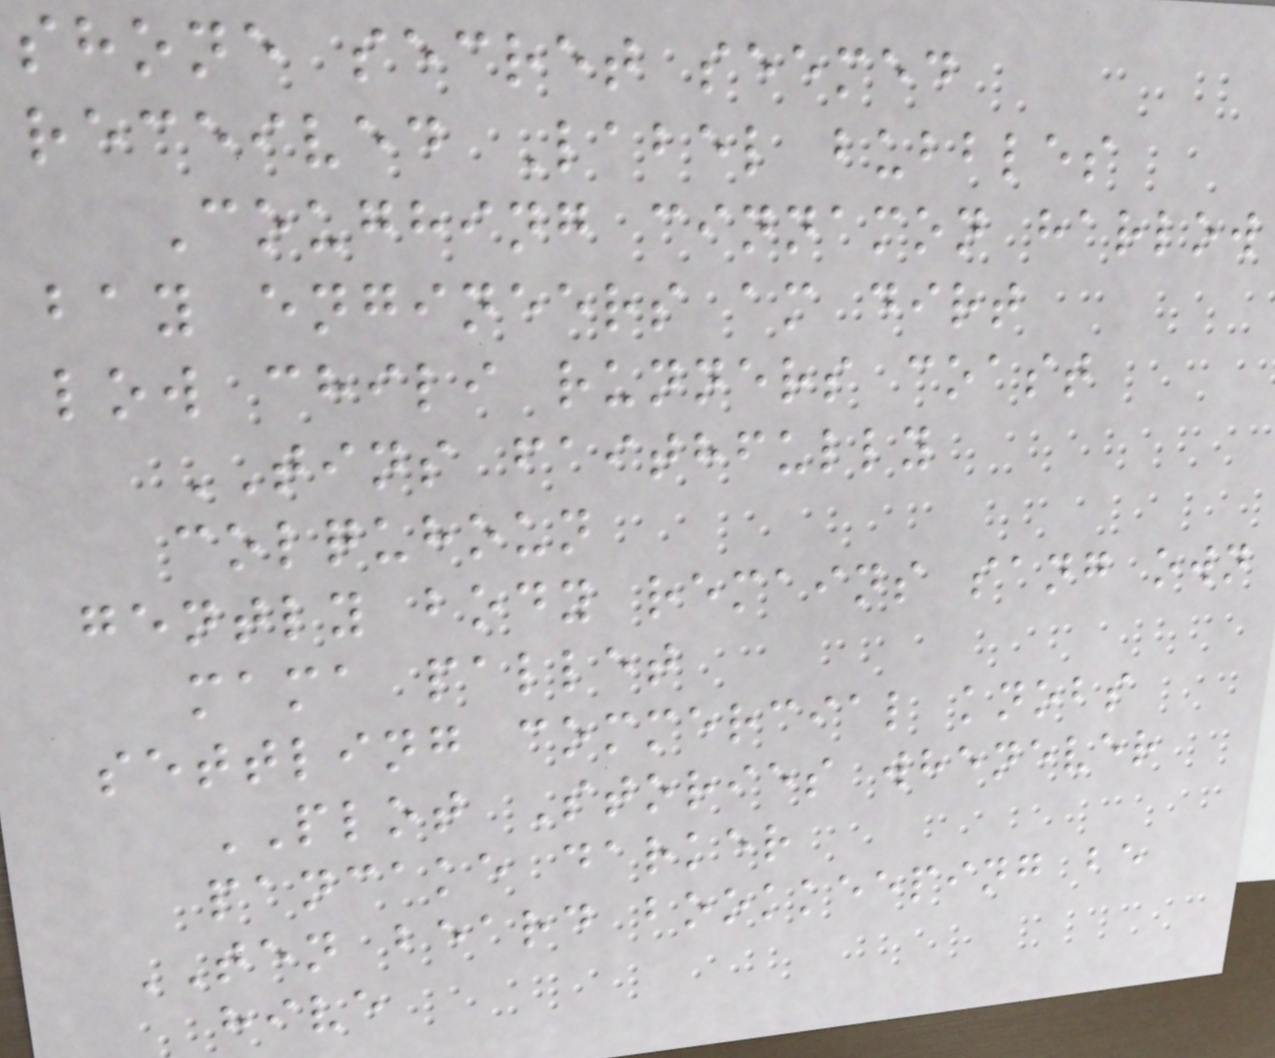shone secret seemed
received Label bubbles
Coughing cinnamon harlow
bay engineers am dirt
low chili runners coast
TINS faithfully
colquhoun
gently body remains sang own
mama pallet
settling commercial knobs
PLOT Stories whenever
pancake darker
TEN beard bookkeeping be
hive
